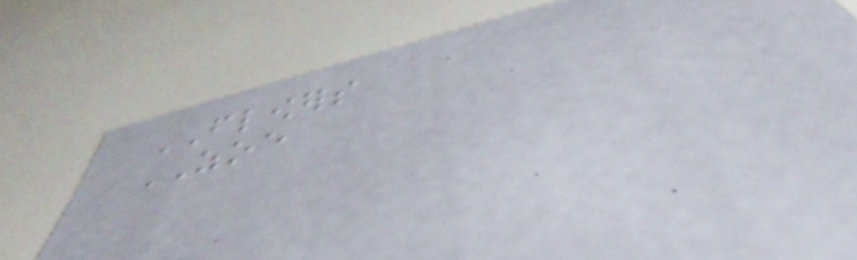FLOWERS
ZOE
